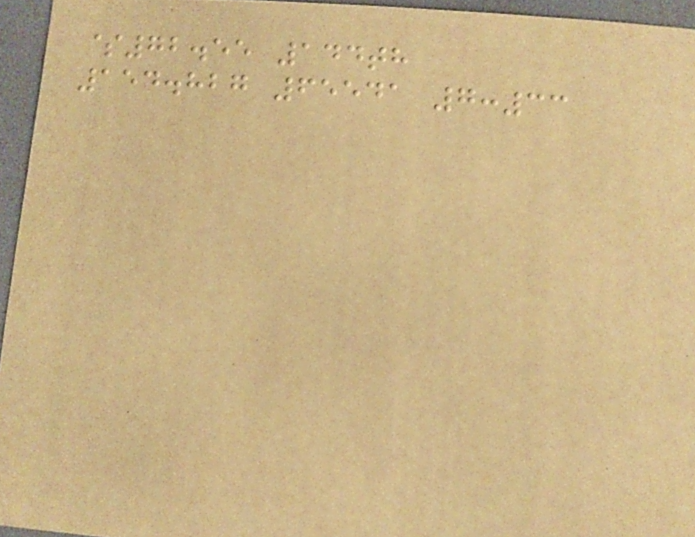$72.55 144th
154.827 65541 7:33
